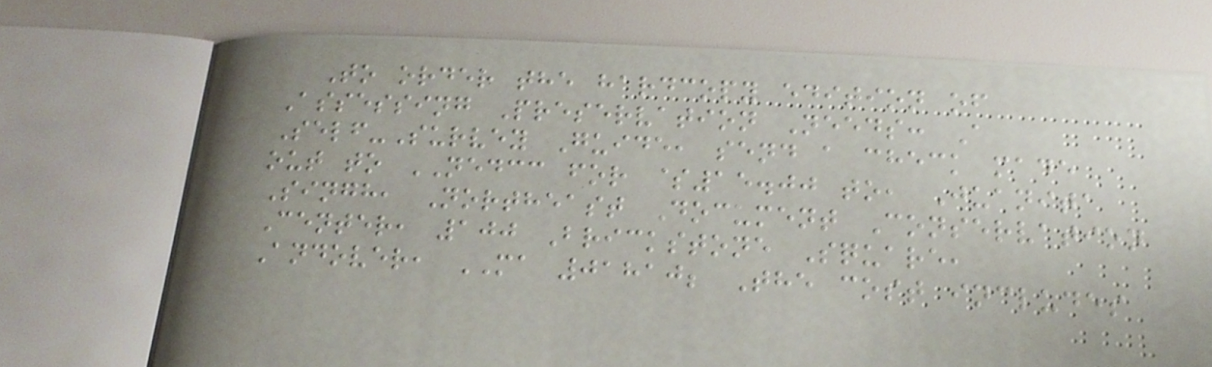To order the hardcopy edition of
Assessing Preservation Needs: A
Self-Survey Guide, send a check made
out to NEDCC for $15.00 to, Juanita
Singh, Northeast Document Conservation
Center, 100 Brickstone Square,
Andover, MA 01810; The cost includes
